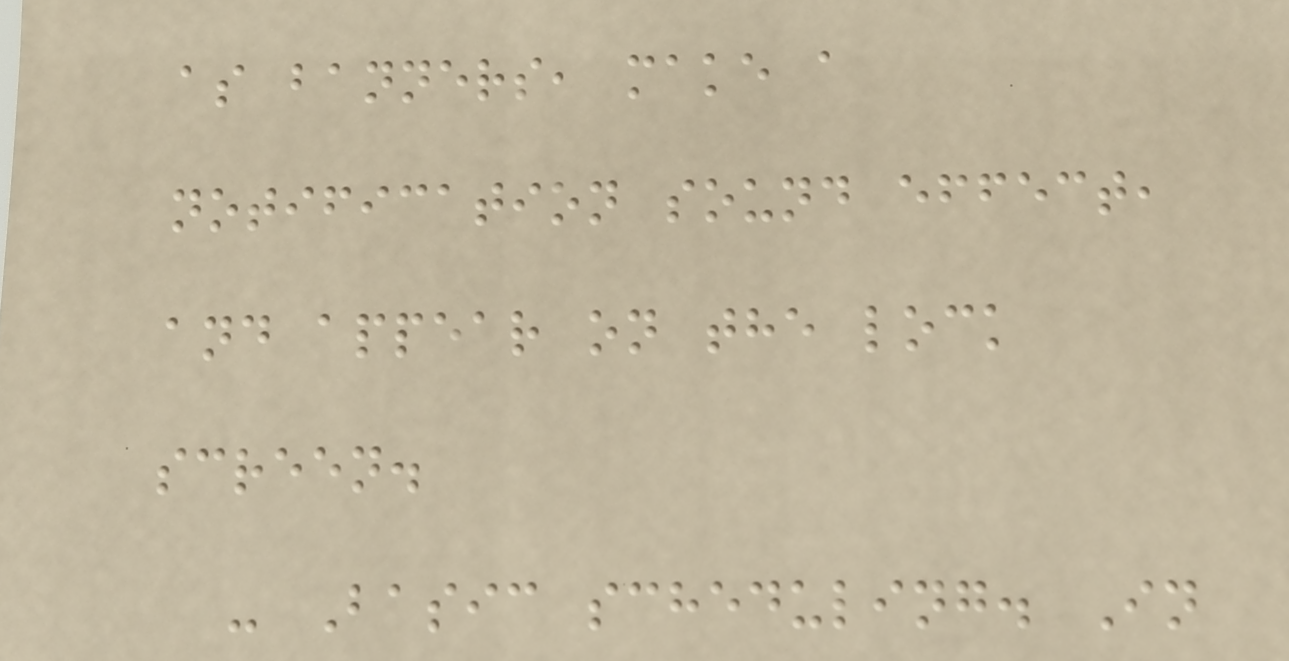as banners, make a
notification sound effect,
and appear on the lock
screen.
- Basic scheduling. In
